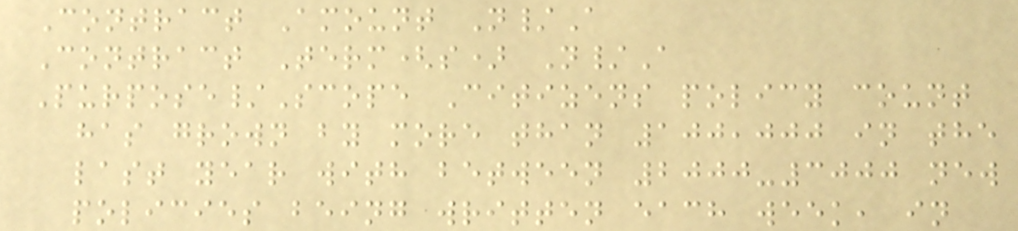Contract Amount N/A
Contract Term(s) N/A
Purpose/Scope Citizens policy count
has grown by more than 100,000 in the
last year with between 2000-3000 new
policies being written each week, in
